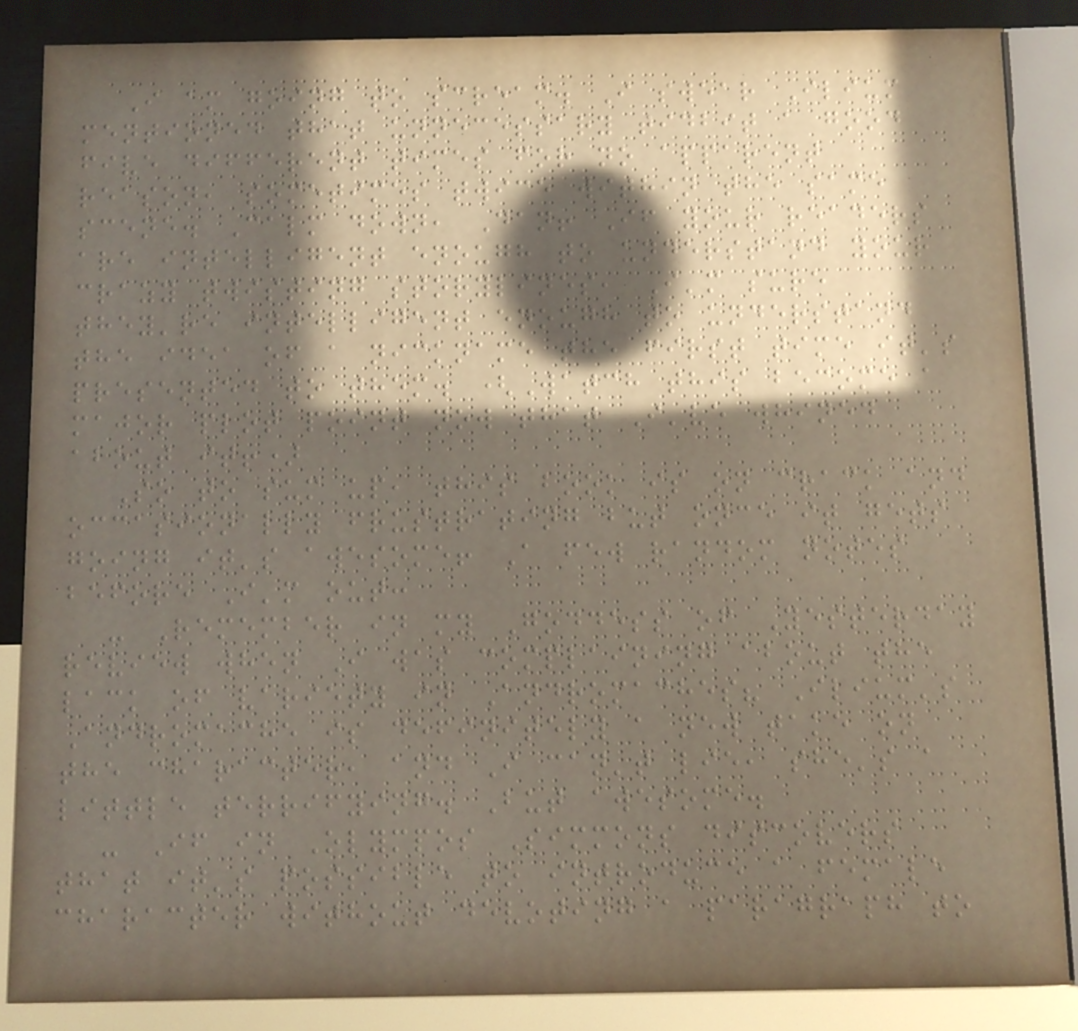I am going to scream. I swear Ilium
mentioned that unnecessary tidbit a good
five different times for no apparent
reason, sometimes twice within the same
scene. Calm down, Dan! If your readers
are intelligent enough to understand your
crazy twisting storylines, I'm sure
they're intelligent enough to understand
the idea of a nickname the first time it's
presented to them. (Watch this become a
major plot point now that I've whined
about it!)
So to sum up, this book is on crack and
occasionally frustrating but once it gets
going it's awesome! A few random notes
before I'm out:
- Remember in my Goddess of Yesterday
review when I was complaining about the
lack of variety in Andromaches? Ilium's
Andromache is definitely a new take on
the character, and I can't lie, she's a
little terrifying. But awesome.
- If in Olympos Simmons discovers
that it's possible to introduce a female
character without devoting a paragraph to
